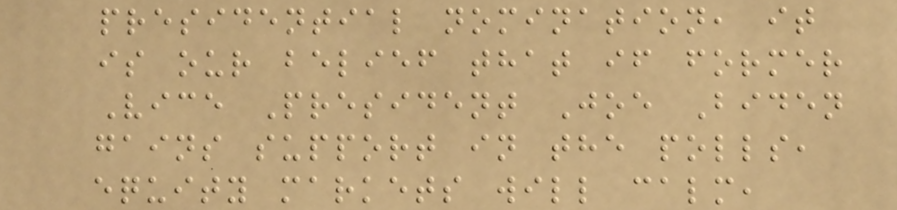presidential nomination, it
is our belief that if former
Vice President Joe Biden
gains support in the polls,
equity markets will calm,
